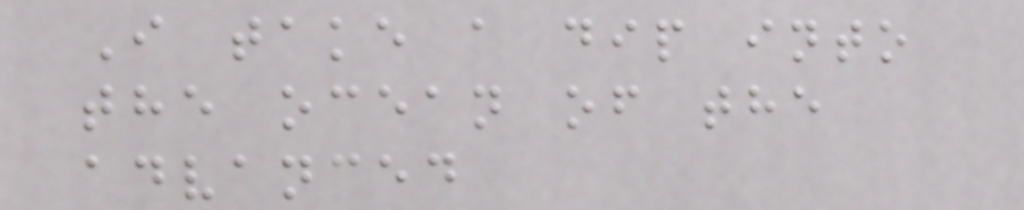I take a dip into
the ocean of the
advanced
